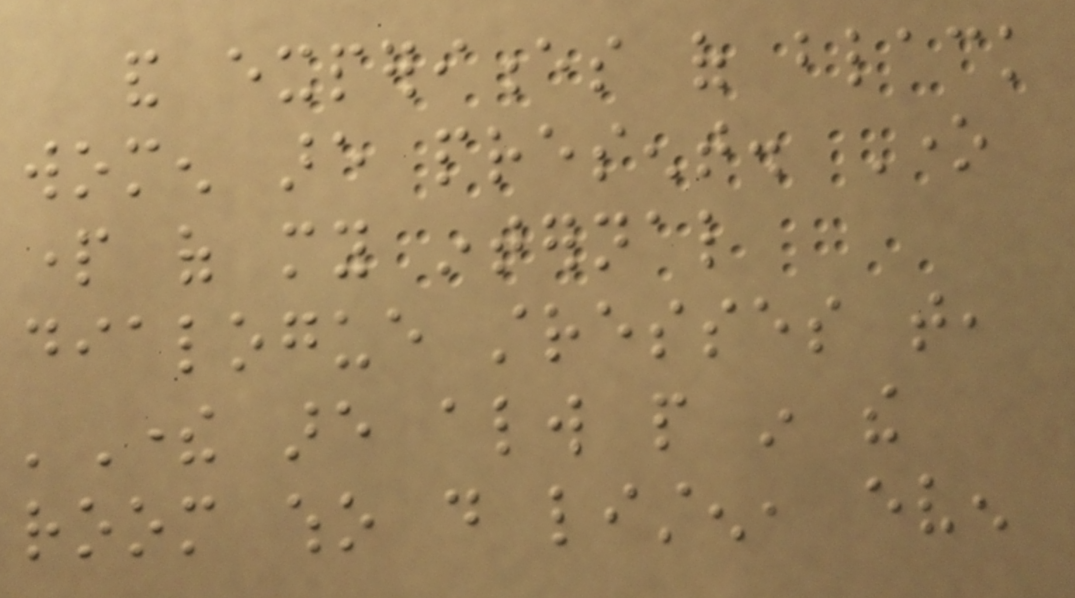and experiences of black
women are present. One
part of my internal
dialogue stresses that,
'There are always people in the
room who do listen, even
